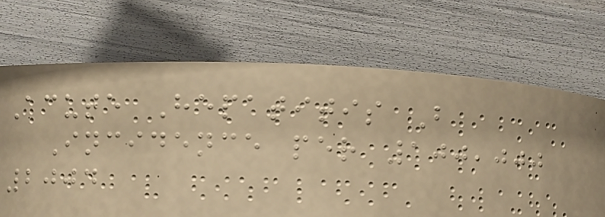Acute Hepatitis B
Incidence per 100,000
2004
